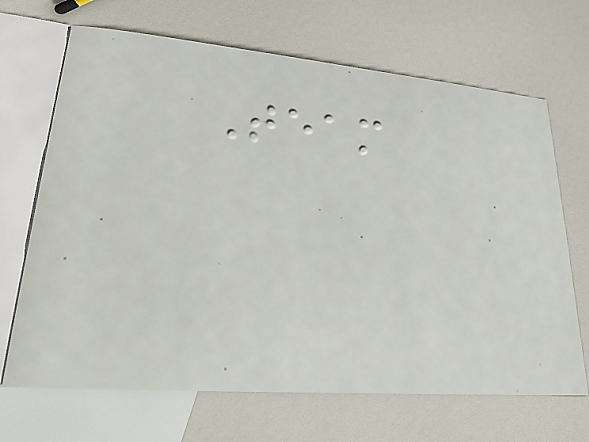Team
